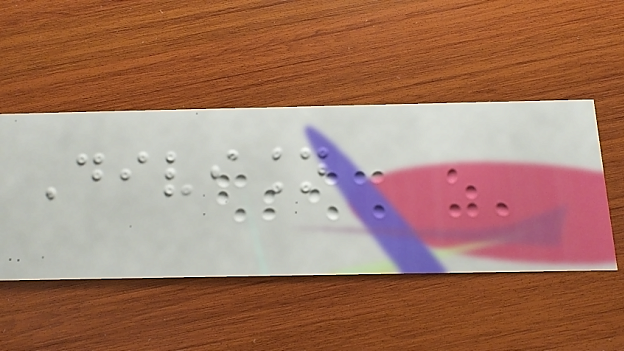Division
